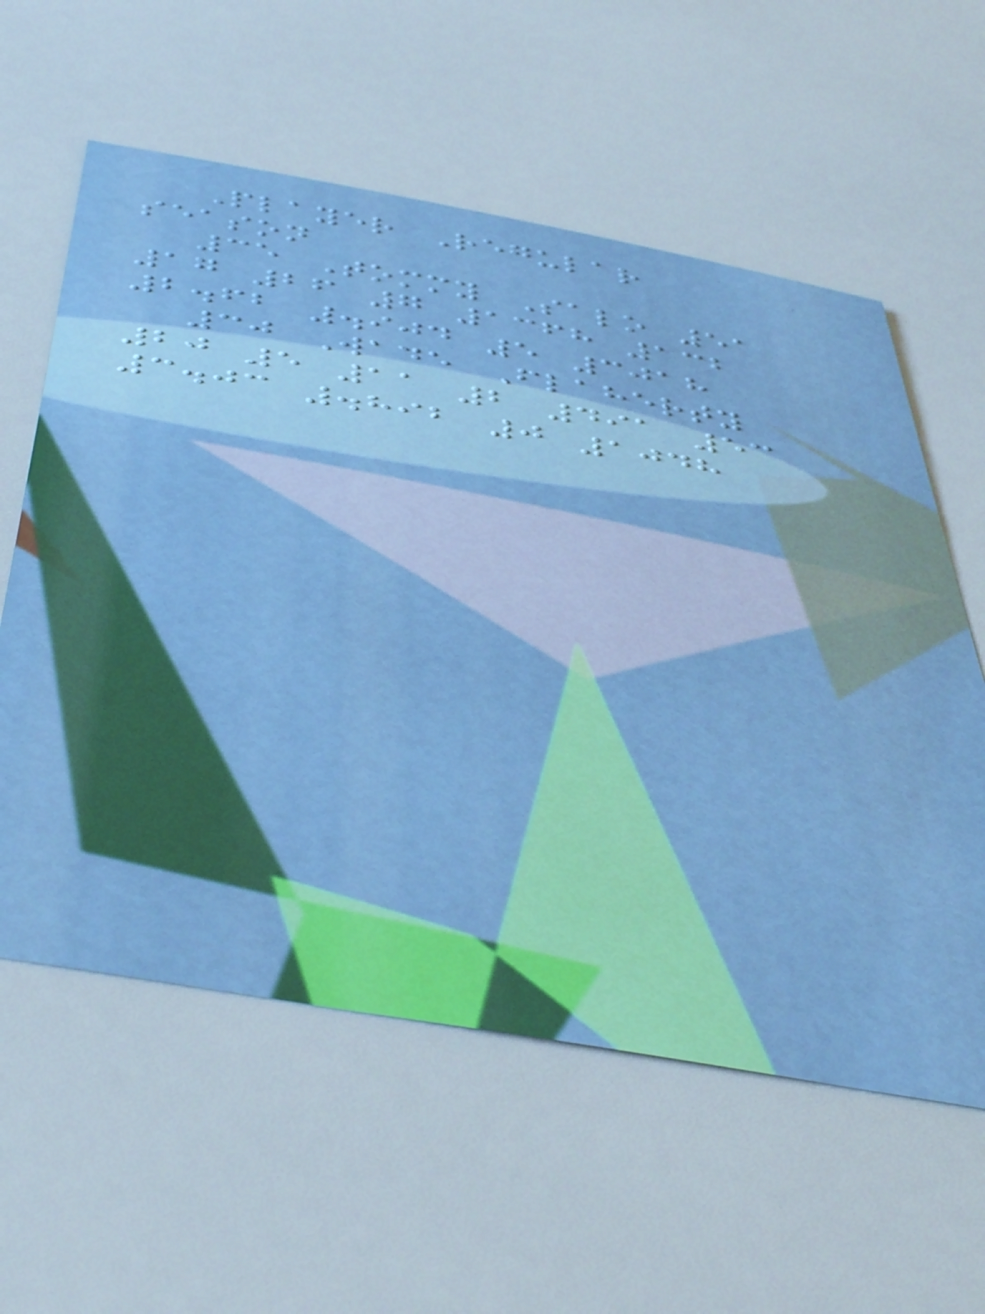Player Regular
season
35 Tommy Salo 51
17 26 7 1368 132
2.62 .904 5 3018
30 Wade Flaherty
20 5 11 2 491 53
3.03 .892 0 1048
